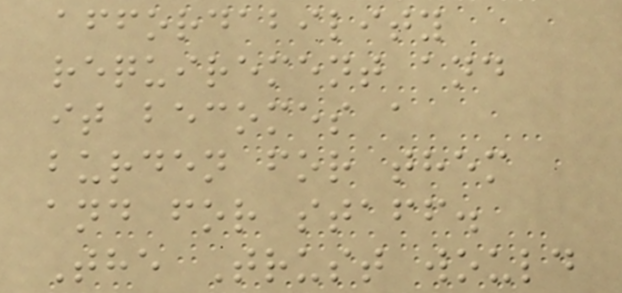affordability
requirement and
it becomes a
burden for them
and for staff.
The Trust would
